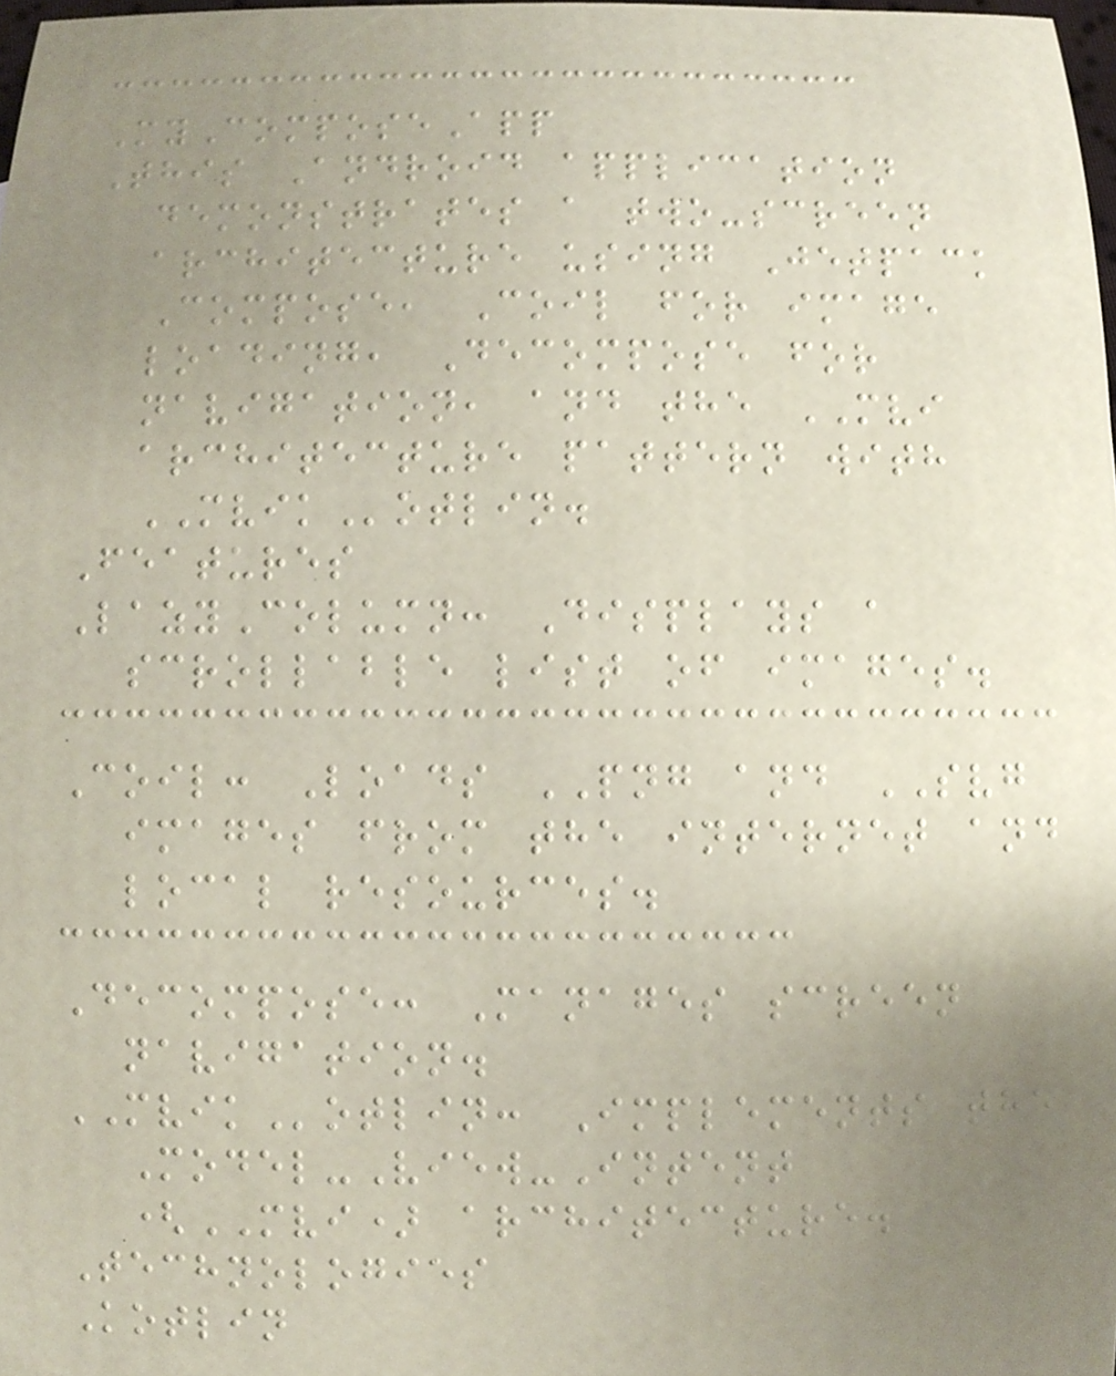MyComposeApp
This Android application
demonstrates a two-screen
architecture using Jetpack
Compose, Coil for image
loading, Decompose for
navigation, and the MVI
architecture pattern with
MVIKotlin.
Features
LazyColumn: Displays a
scrollable list of images.
Coil: Loads PNG and SVG
images from the internet and
local resources.
Decompose: Manages screen
navigation.
MVIKotlin: Implements the
Model-View-Intent
(MVI) architecture.
Technologies
Kotlin
